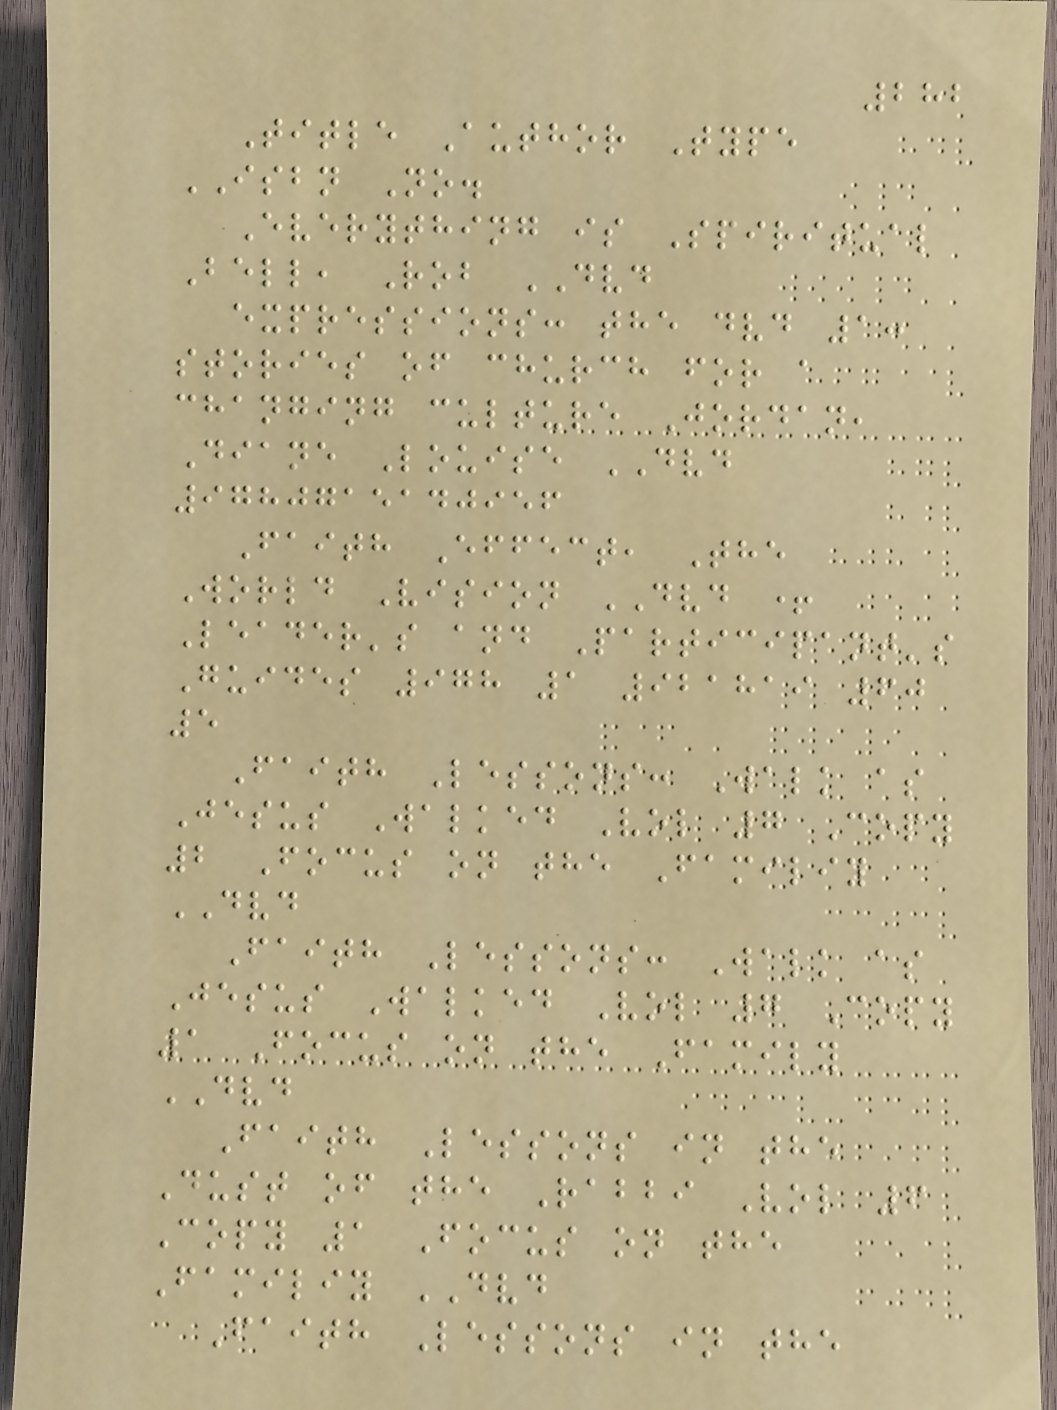282
Title Author Type
ISBN No.
Everything is Spiritual
Bell, Rob DVD
expressions: the dvd 1:
stories of church for a
changing culture Jordan,
Diane Louise DVD
9780715140956
Faith Effect, The
World Vision DVD +
Leader's and Participant's
Guides 978 1 921819 60
5
Faith Lessons: Walk as
Jesus Walked Vol 7 Copy
2 Focus on the Familiy
DVD
Faith Lessons: Walk as
Jesus Walked Vol 7 Copy
1 Focus on the Family
DVD
Faith Lessons in the
Dust of the Rabbi Vol 6
Copy 1 Focus on the
Familiy DVD
Faith Lessons in the
